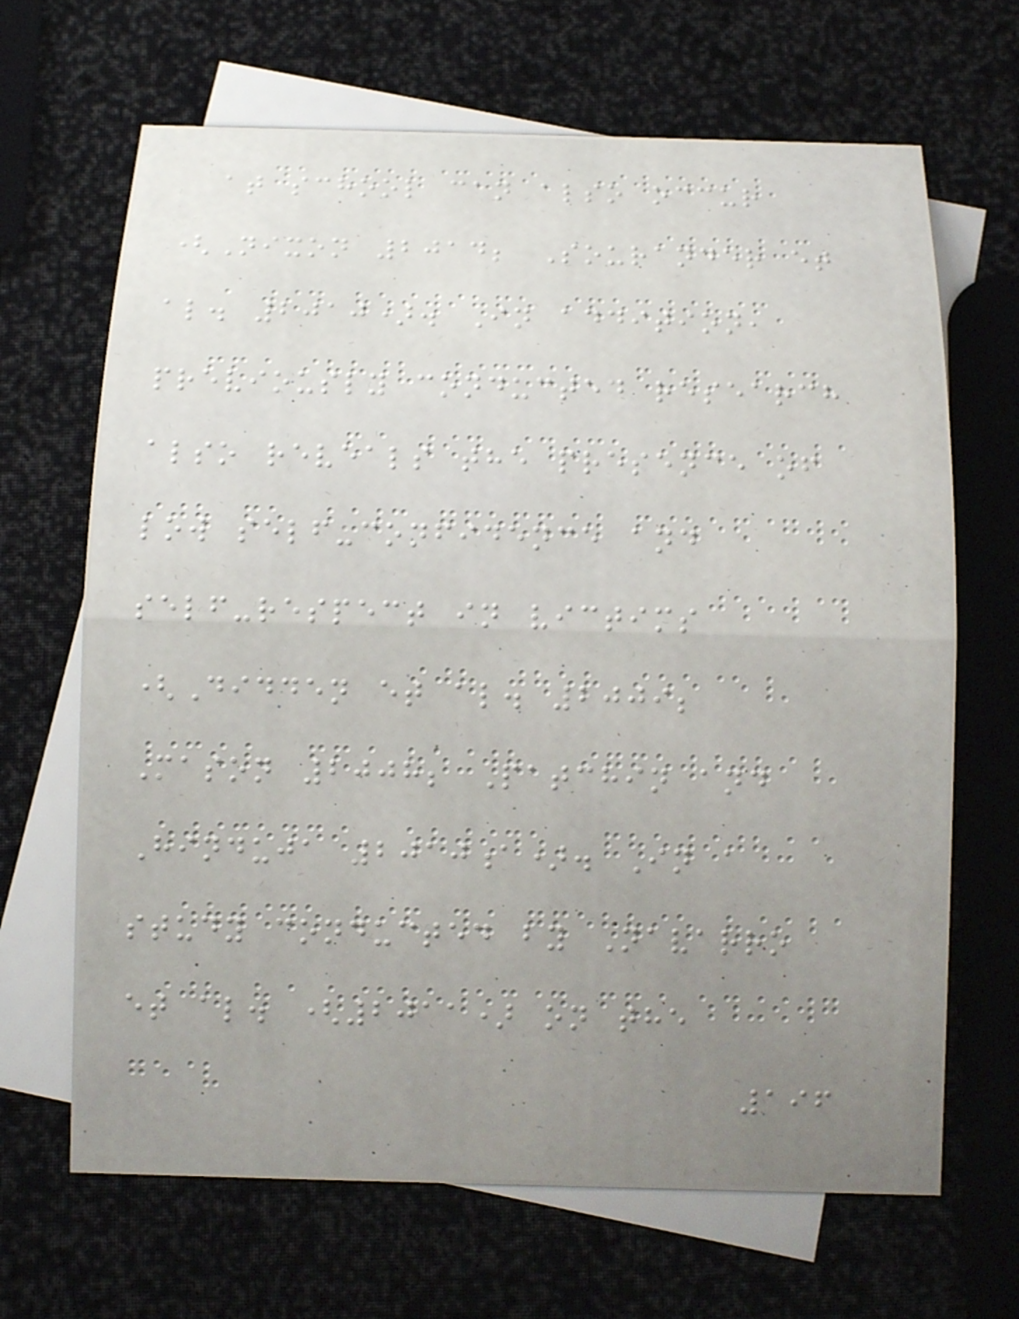at school can also occur
(Nixon 2014; Sourander et
al. 2010). In addition,
previously conducted research
also reveals the presence of
low self-confidence and
self-respect in victims
(Didden et al. 2009;
Mason 2008; Patchin and
Hinduja 2010a). In a
study conducted by Navarro
et al. (2011) on the
196
